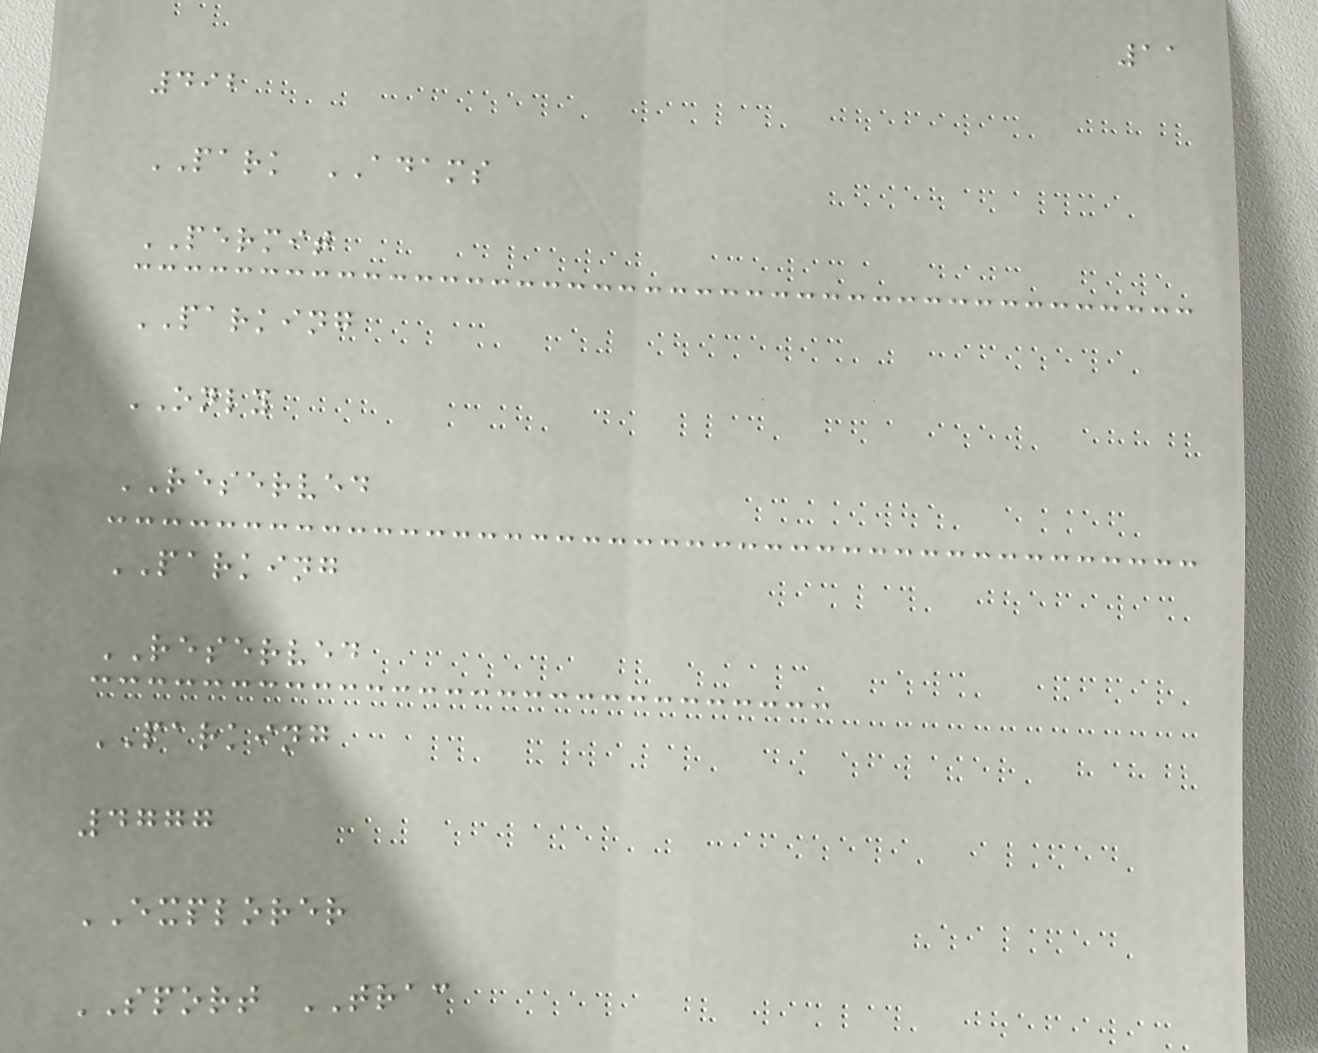11
492
PARK ADAMS
PERMIT
PARKING
ONLY
RESERVED
PARKING
RESERVED
PARKING
4777
EXPLORER
SPORT TRAC
